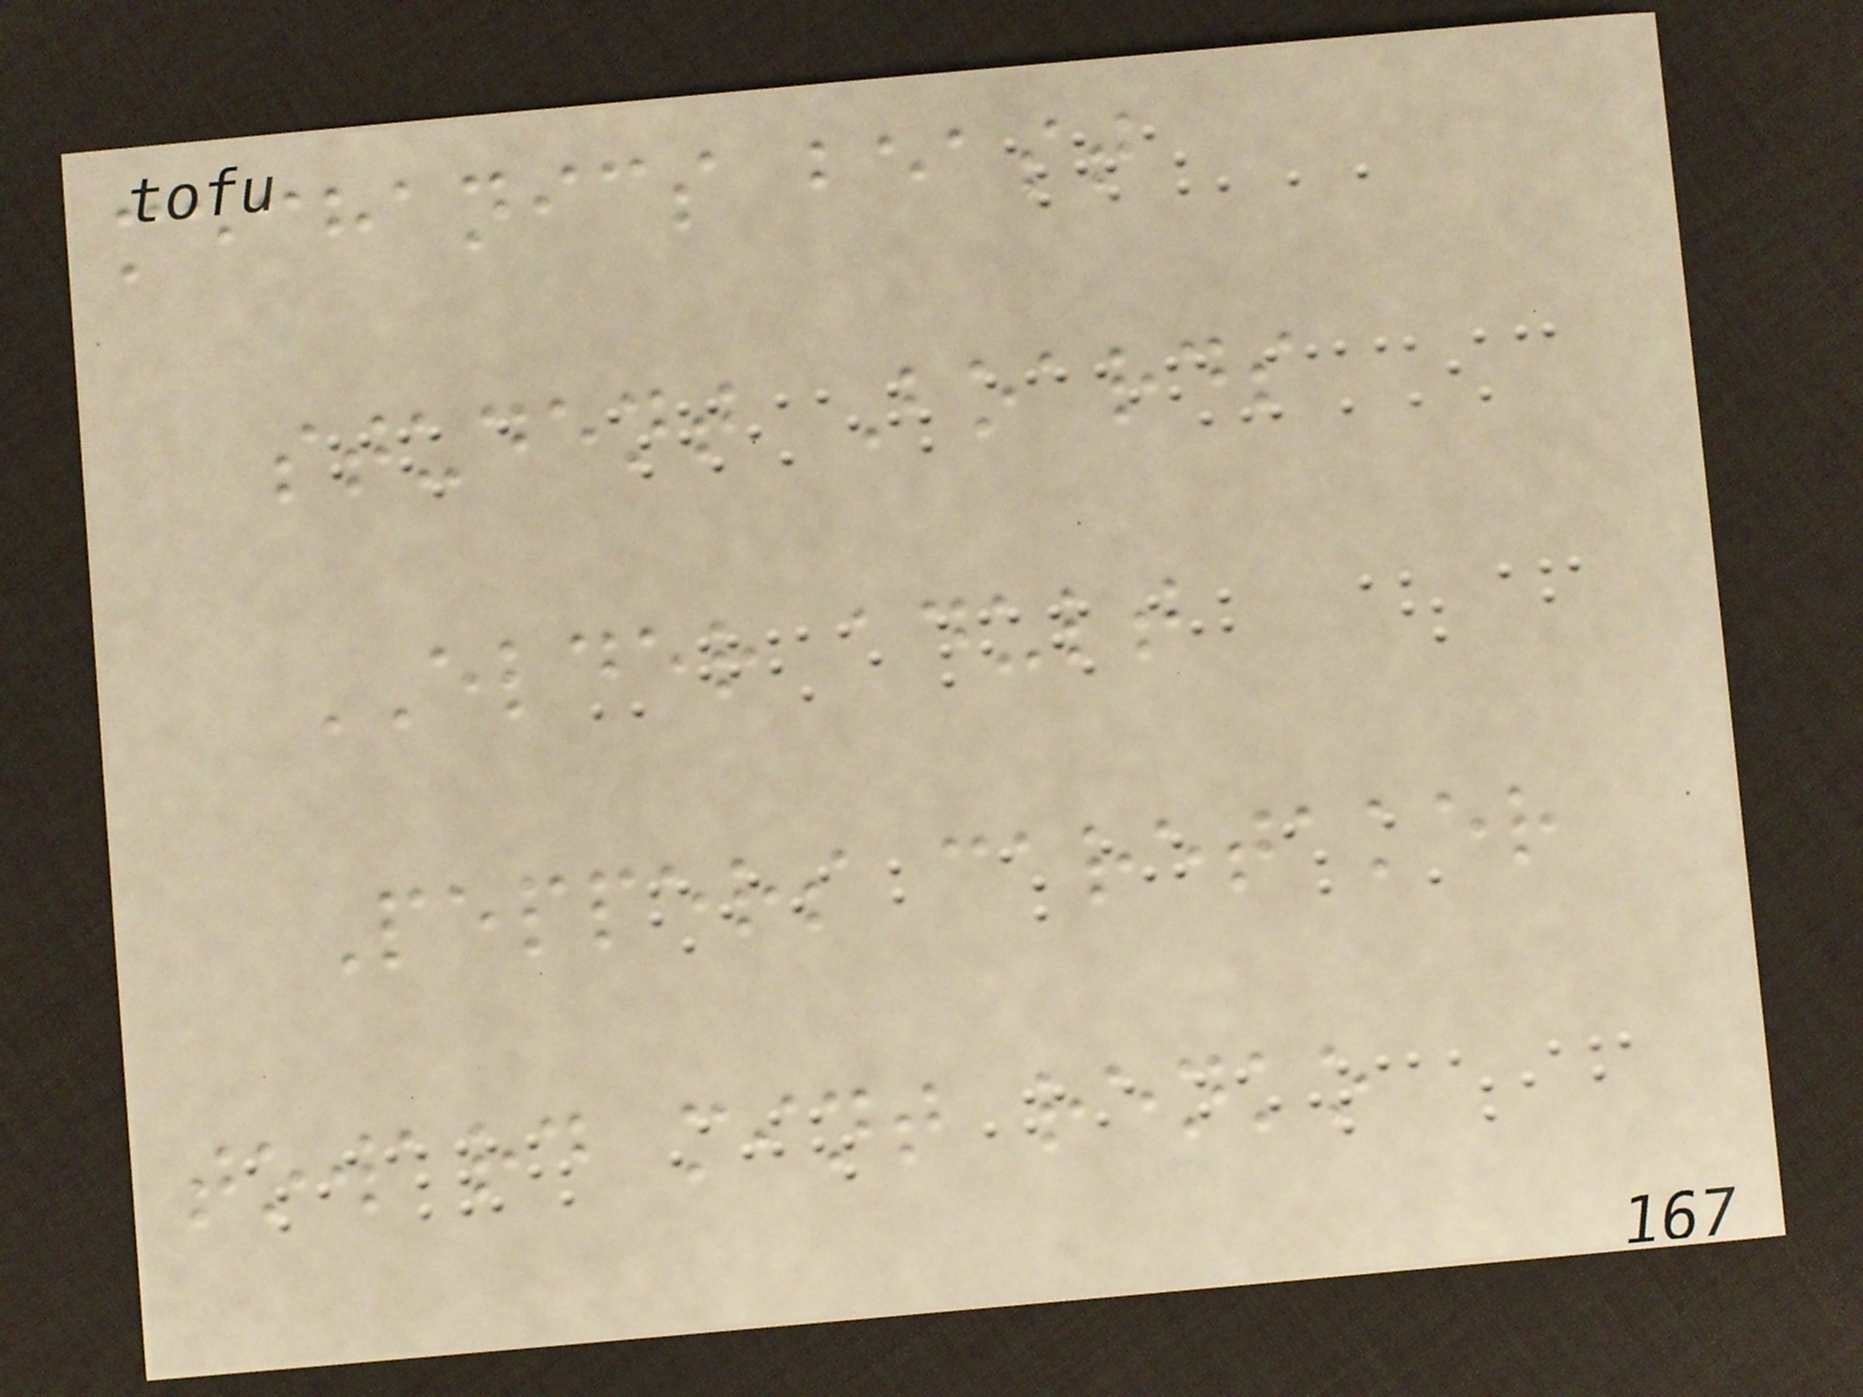mechanics beast
student Boards
ELDER adult
Peppers caretaker
toward mint renko
